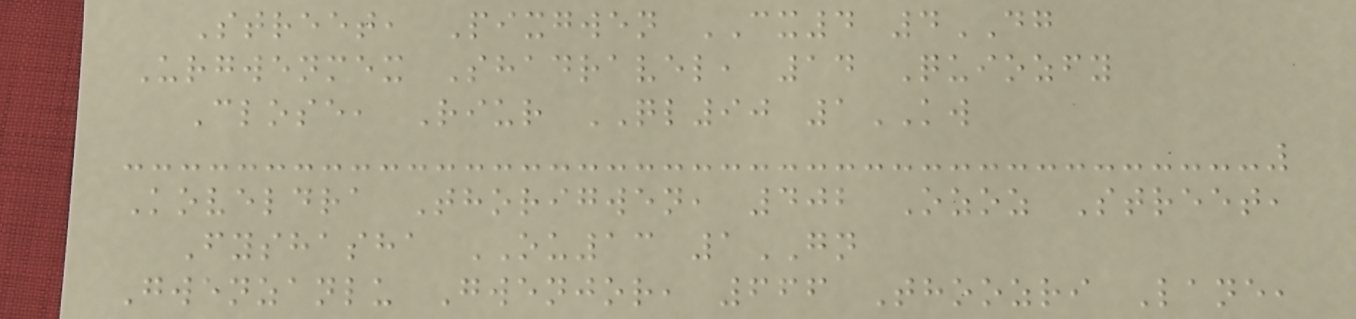Street, Pixgwen CX4 4DG
Urgwenmex Shadravel, 14 Quiozfy
Close, Riur QL90 1KW
Koveldra Thorigwen, 402 Ozoz Street,
Fyshasha OU13 1GN
Gwenzanlu Gwenjor, 666 Thoozri Lane,
